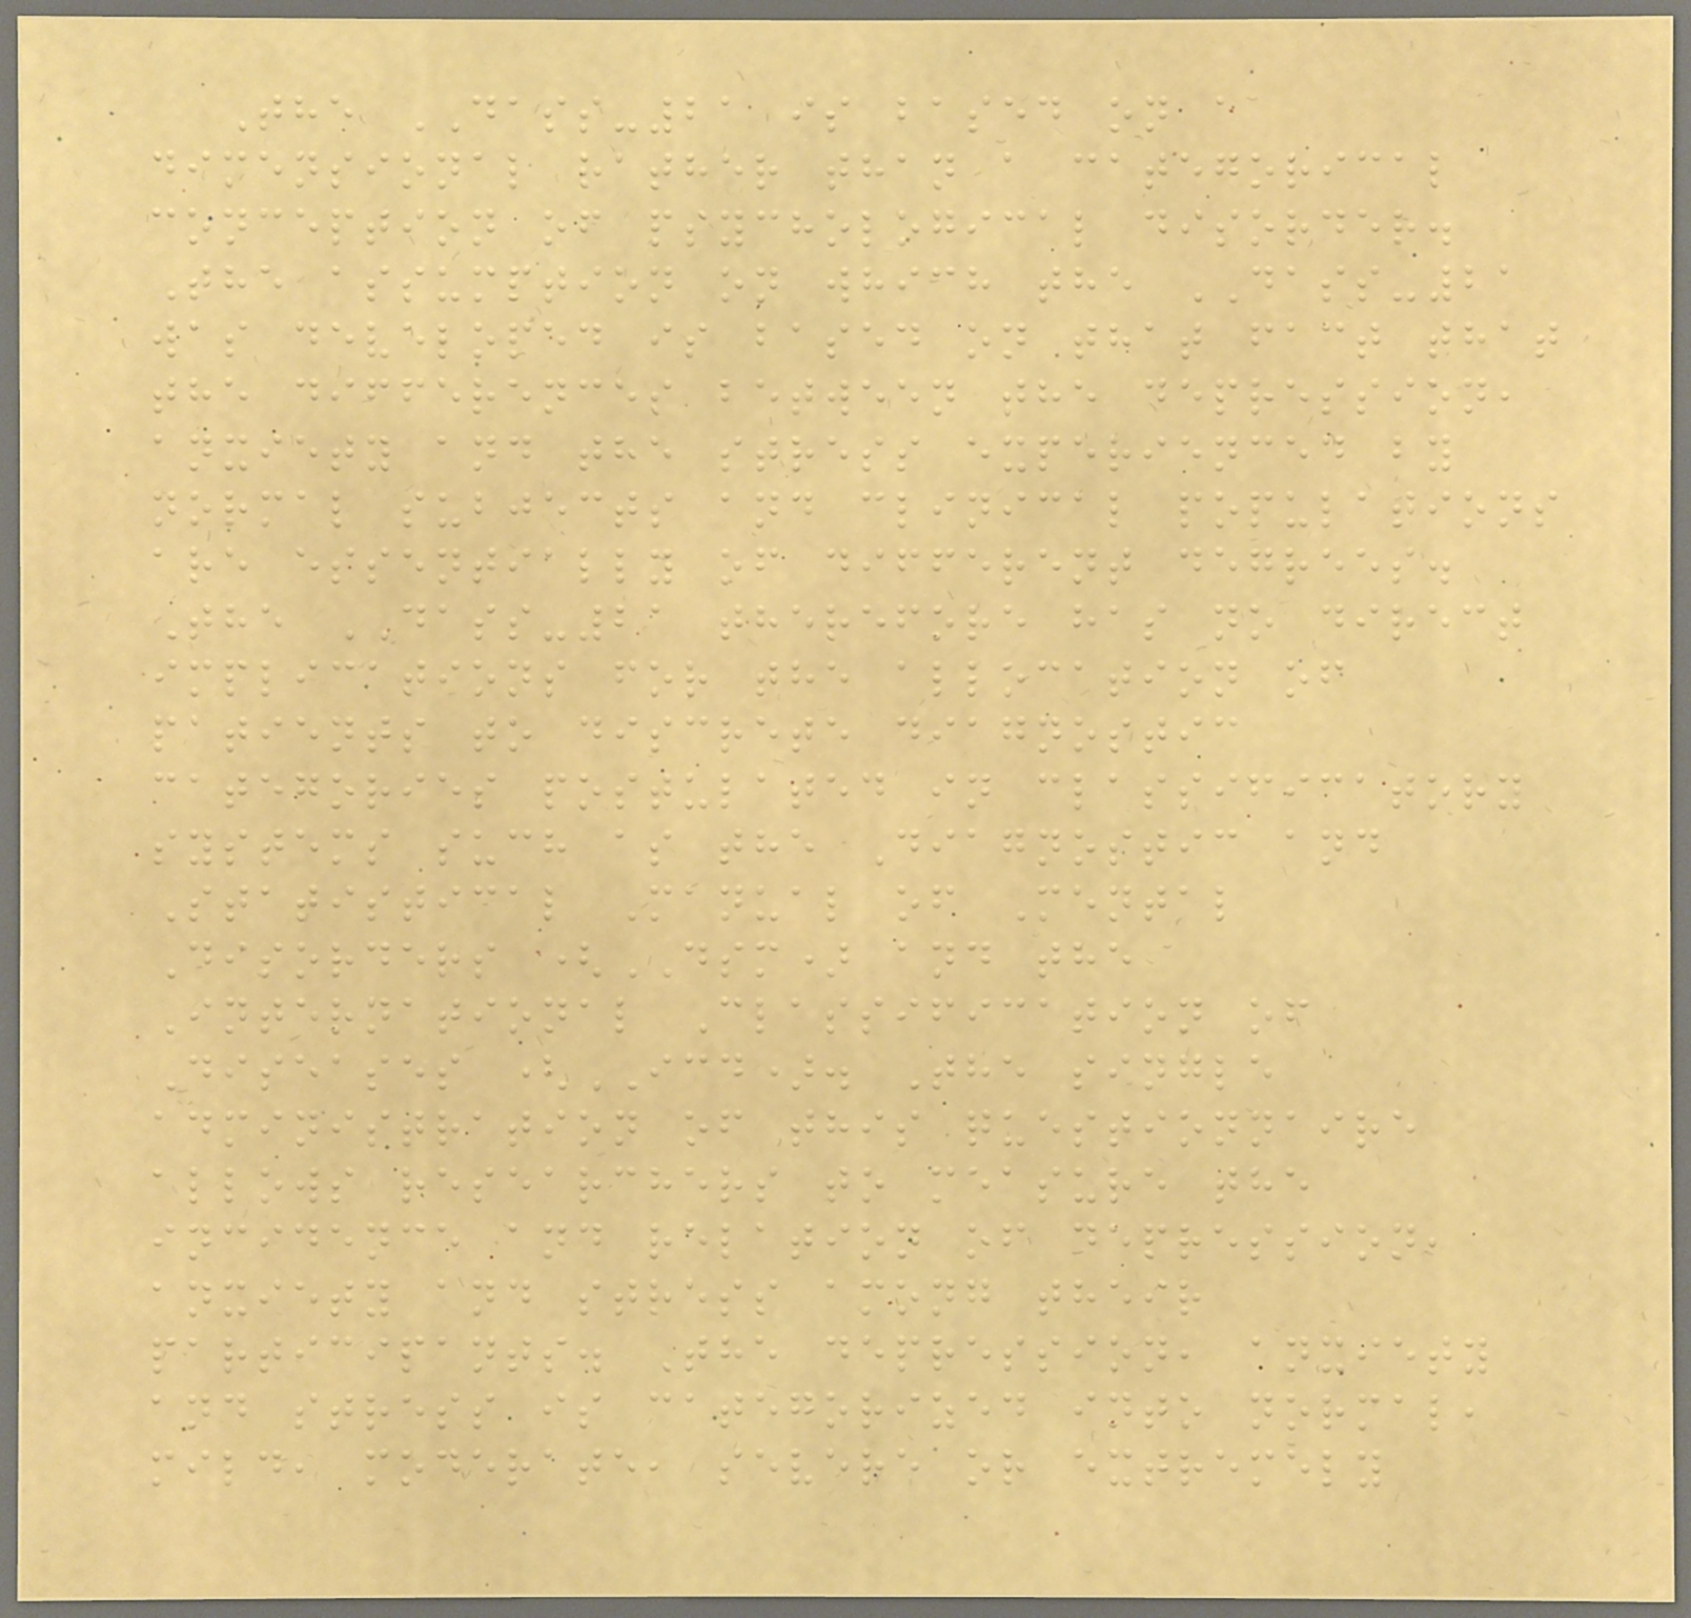The DASS-21 is based on a
dimensional rather than a categorical
conception of psychological disorder.
The assumption on which the DASS-21
was developed is based on that fact that
the differences between the depression,
anxiety and the stress experienced by
normal subjects and clinical populations
are essentially of different degrees.
The DASS-21 therefore has no direct
implications for the allocation of
patients to discrete diagnostic
categories postulated in classificatory
systems such as the Diagnostic and
Statistical Manual of Mental
Disorders (DSM) and the
International Classification of
Diseases (ICD). The single
administration of this questionnaire
allows researchers to measure the
incidence and relation of depression,
anxiety and stress among their
participants. The depression, anxiety
and stress is categorized into normal,
mild, moderate, severe or extremely
